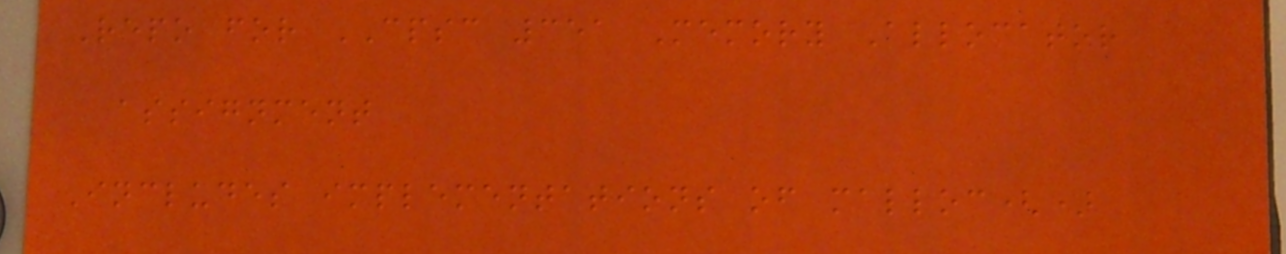Repo for CPSC 351 Memory Allocator
assignment
Includes implementations of malloc()
